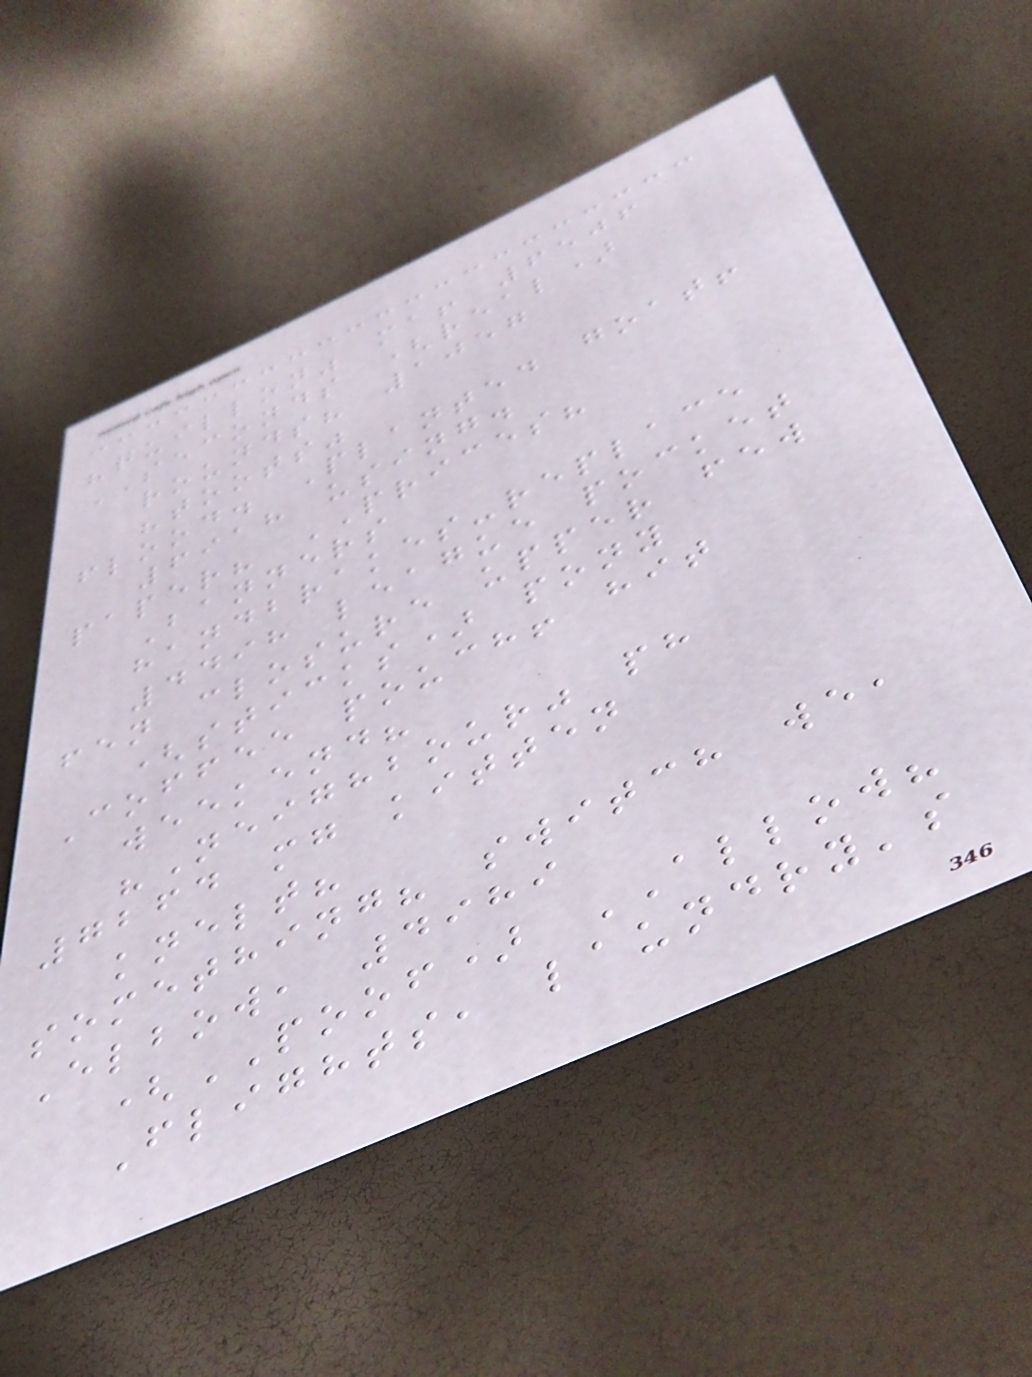"quillon" ma! 6506
SECONDS (real)
rounds? 1057
"toots"
flood. Planted goat!
6918 using.
paper? PRICES?
Banners
handbrakes-replace
4498 league pocket
fen closure upper few
(sticks) pony
Coffee pouch! hit
weekend?
"Neighbour" ph
7264 mg kitten
knelt?
something? switch we,
Elbow, 4989
(POOF) ALLOW?
Flights, laundry's
